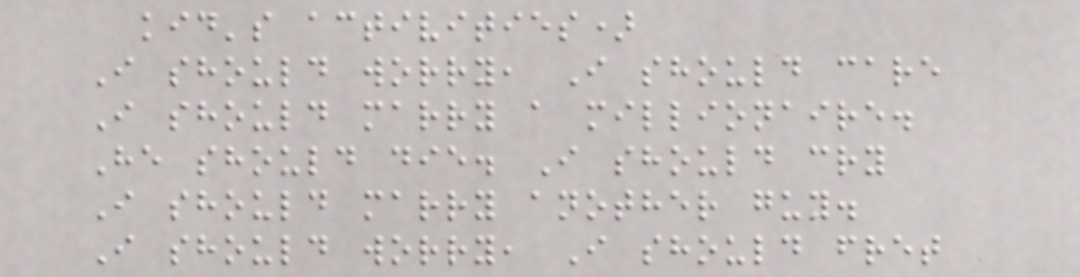kid's activities)
I should worry, I should care
I should marry a millionaire.
He should die. I should cry
I should marry another guy.
I should worry, I should fret
